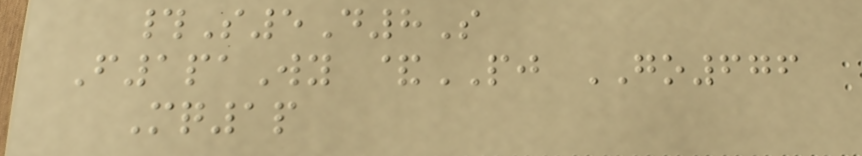#S5D8S
F1paWy &PJ GO676
Mq1p
